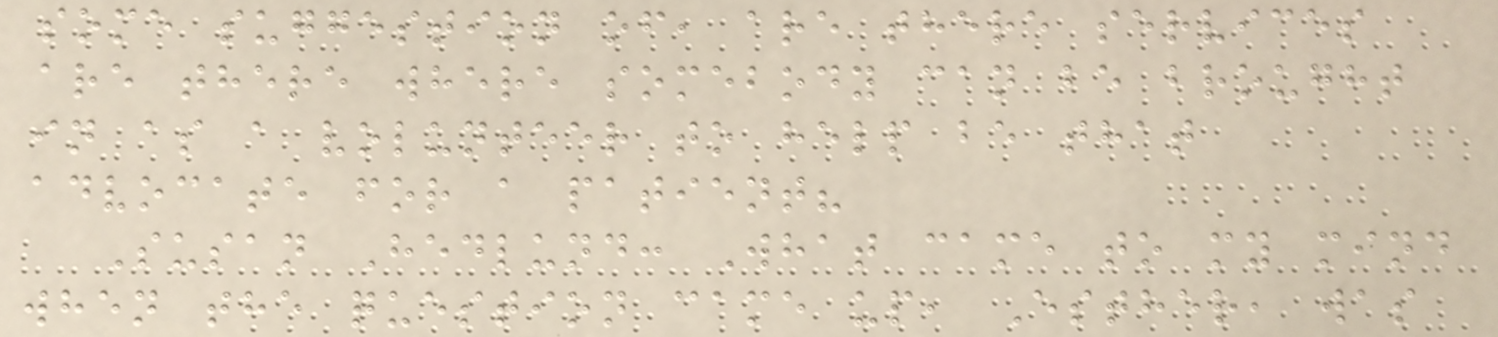some suggestion of, are there services
are there where somebody can be brought
in as a volunteer to help be that
advocate for a patient?
Susan Hedlund: What came to my mind
when the question came up, Esther, was
